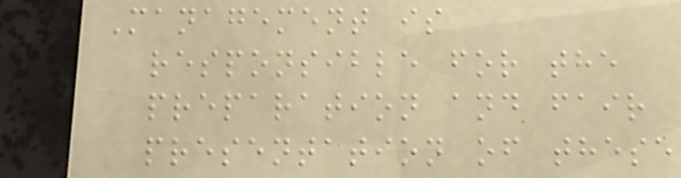Management is
responsible for the
preparation and fair
presentation of these
